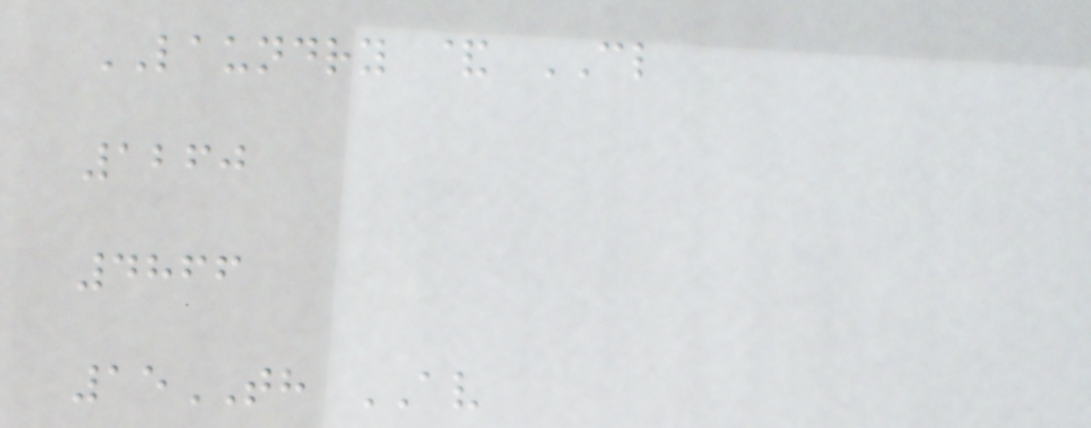LAUNDRY & CL
1260
4866
15TH AV
